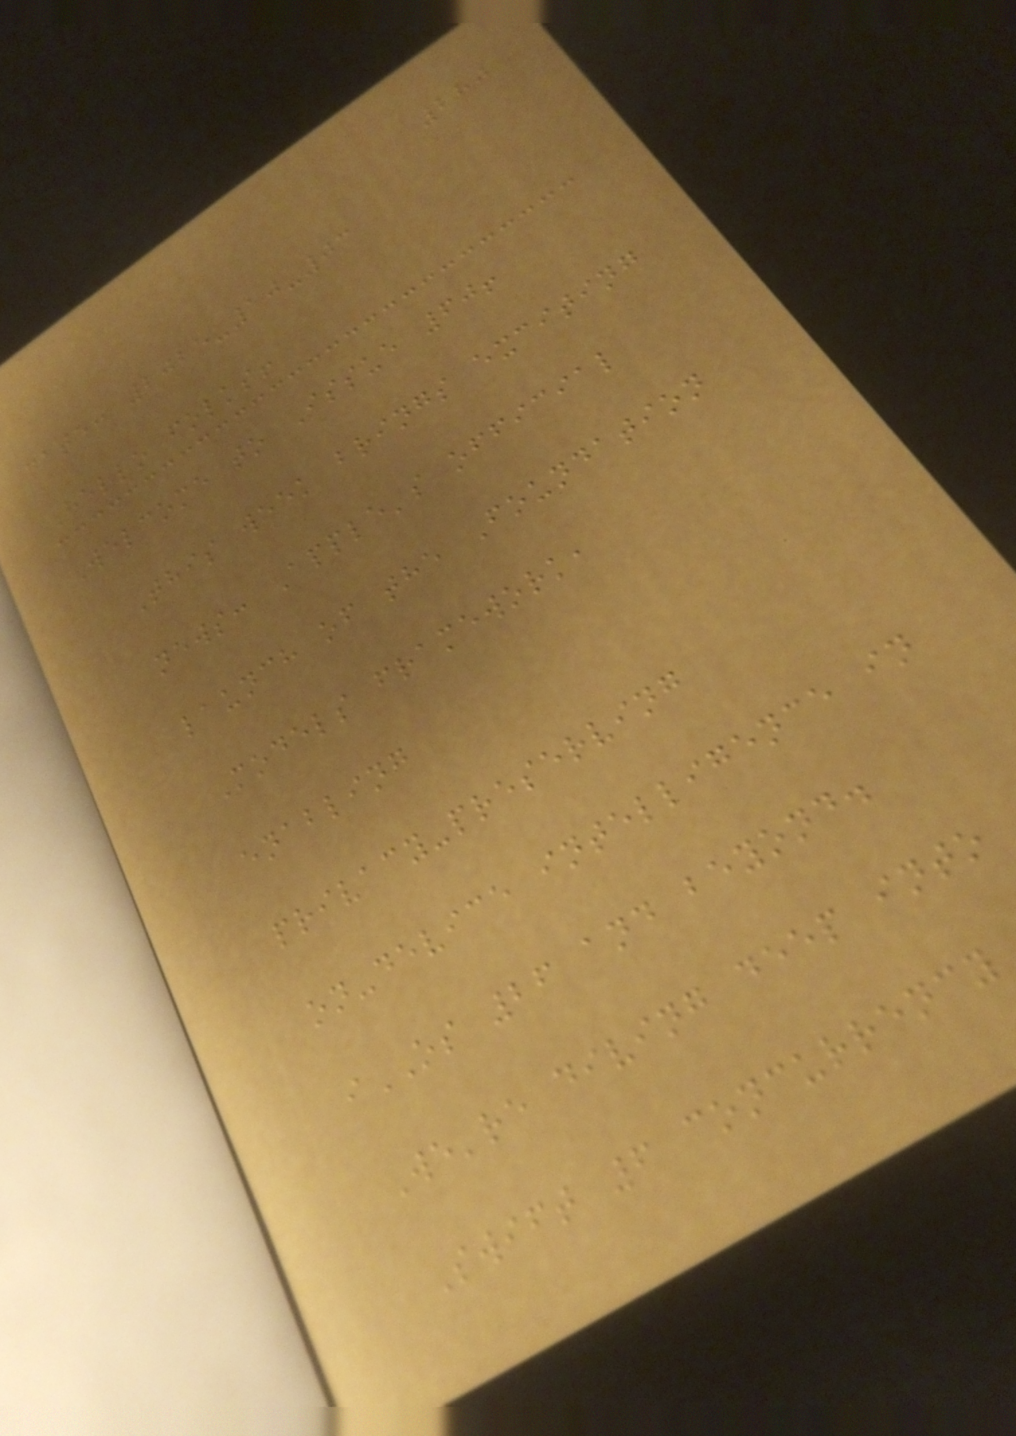280
date: 2025-10-03
Hello folks!
Welcome to Issue 60!
This week brings exciting
news: Apple's official
launch of the Foundation
Models framework,
enabling
privacy-preserving
on-device intelligence in
iOS 26 and beyond.
We're diving deep into
Swift 6 concurrency
